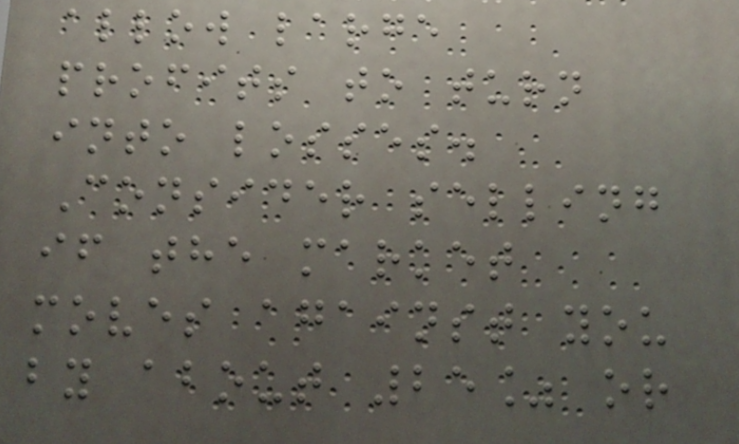allow large
profits to turn
into losses.
Consider selling
if the market
moves against you
by about 25% or
